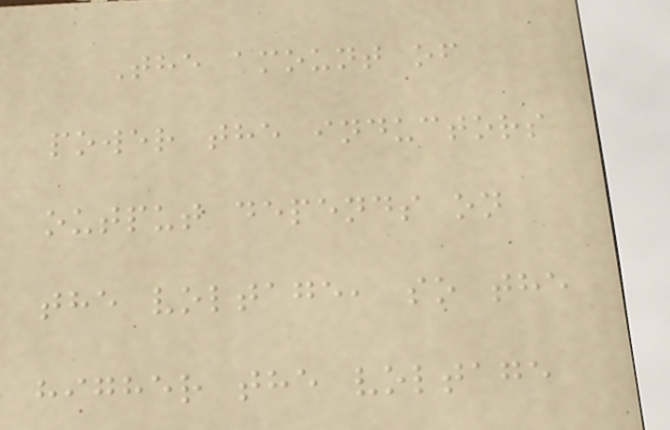The amount of
power the inductors
output depends on
the voltage, so the
higher the voltage
